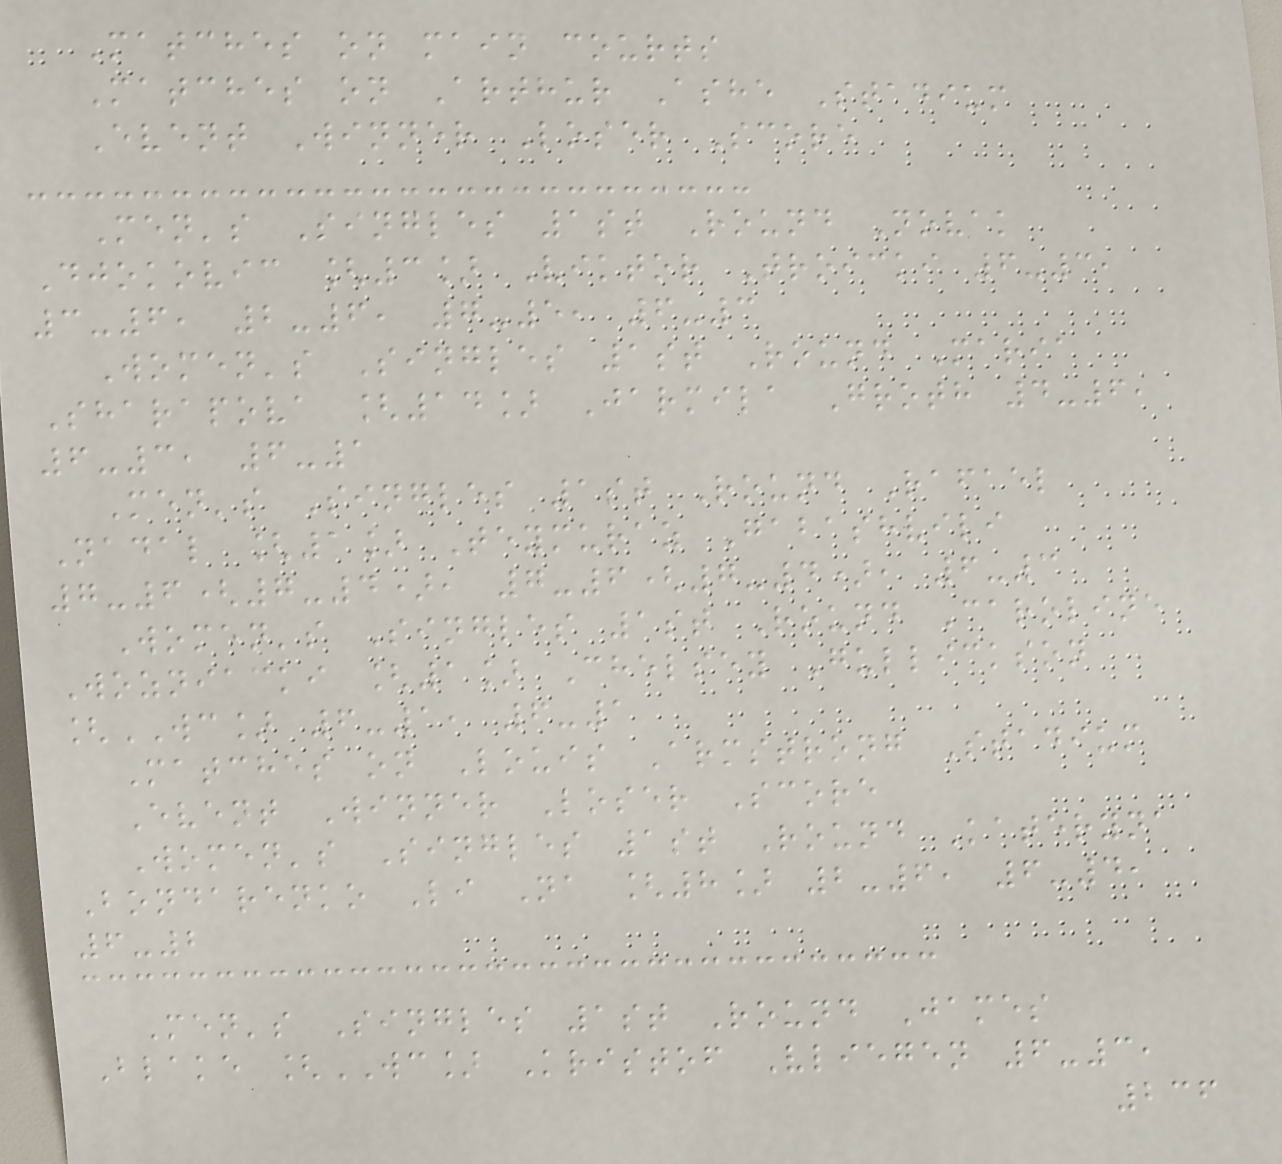Matches on main courts
Matches on Arthur Ashe Stadium
Event Winner Loser Score
Men's Singles 1st Round Novak
Djokovic [3] Viktor Troicki 6-3,
3-6, 2-6, 7-5, 6-3
Women's Singles 1st Round Maria
Sharapova [14] Jarmila Groth 4-6,
6-3, 6-1
Men's Singles 1st Round Rafael
Nadal [1] Teymuraz Gabashvili
7-6(7-4), 7-6(7-4), 6-3
Women's Singles 1st Round Caroline
Wozniacki [1] Chelsey Gullickson
[WC] 6-1, 6-1
Matches on Louis Armstrong Stadium
Event Winner Loser Score
Women's Singles 1st Round Kateryna
Bondarenko Li Na [8] 2-6, 6-4,
6-2
Men's Singles 1st Round James
Blake [WC] Kristof Vliegen 6-3,
236
